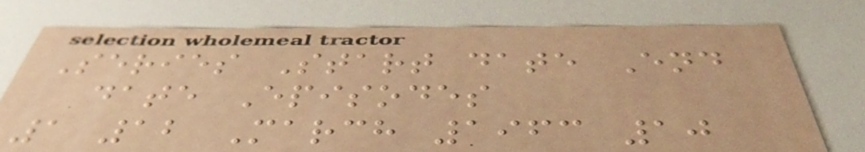Series Start date End
date Episodes
1 12 March 1963 10
